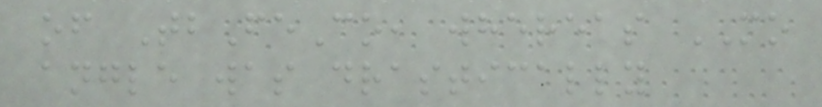of TbFeCo, whereas MO
angle was drastically
